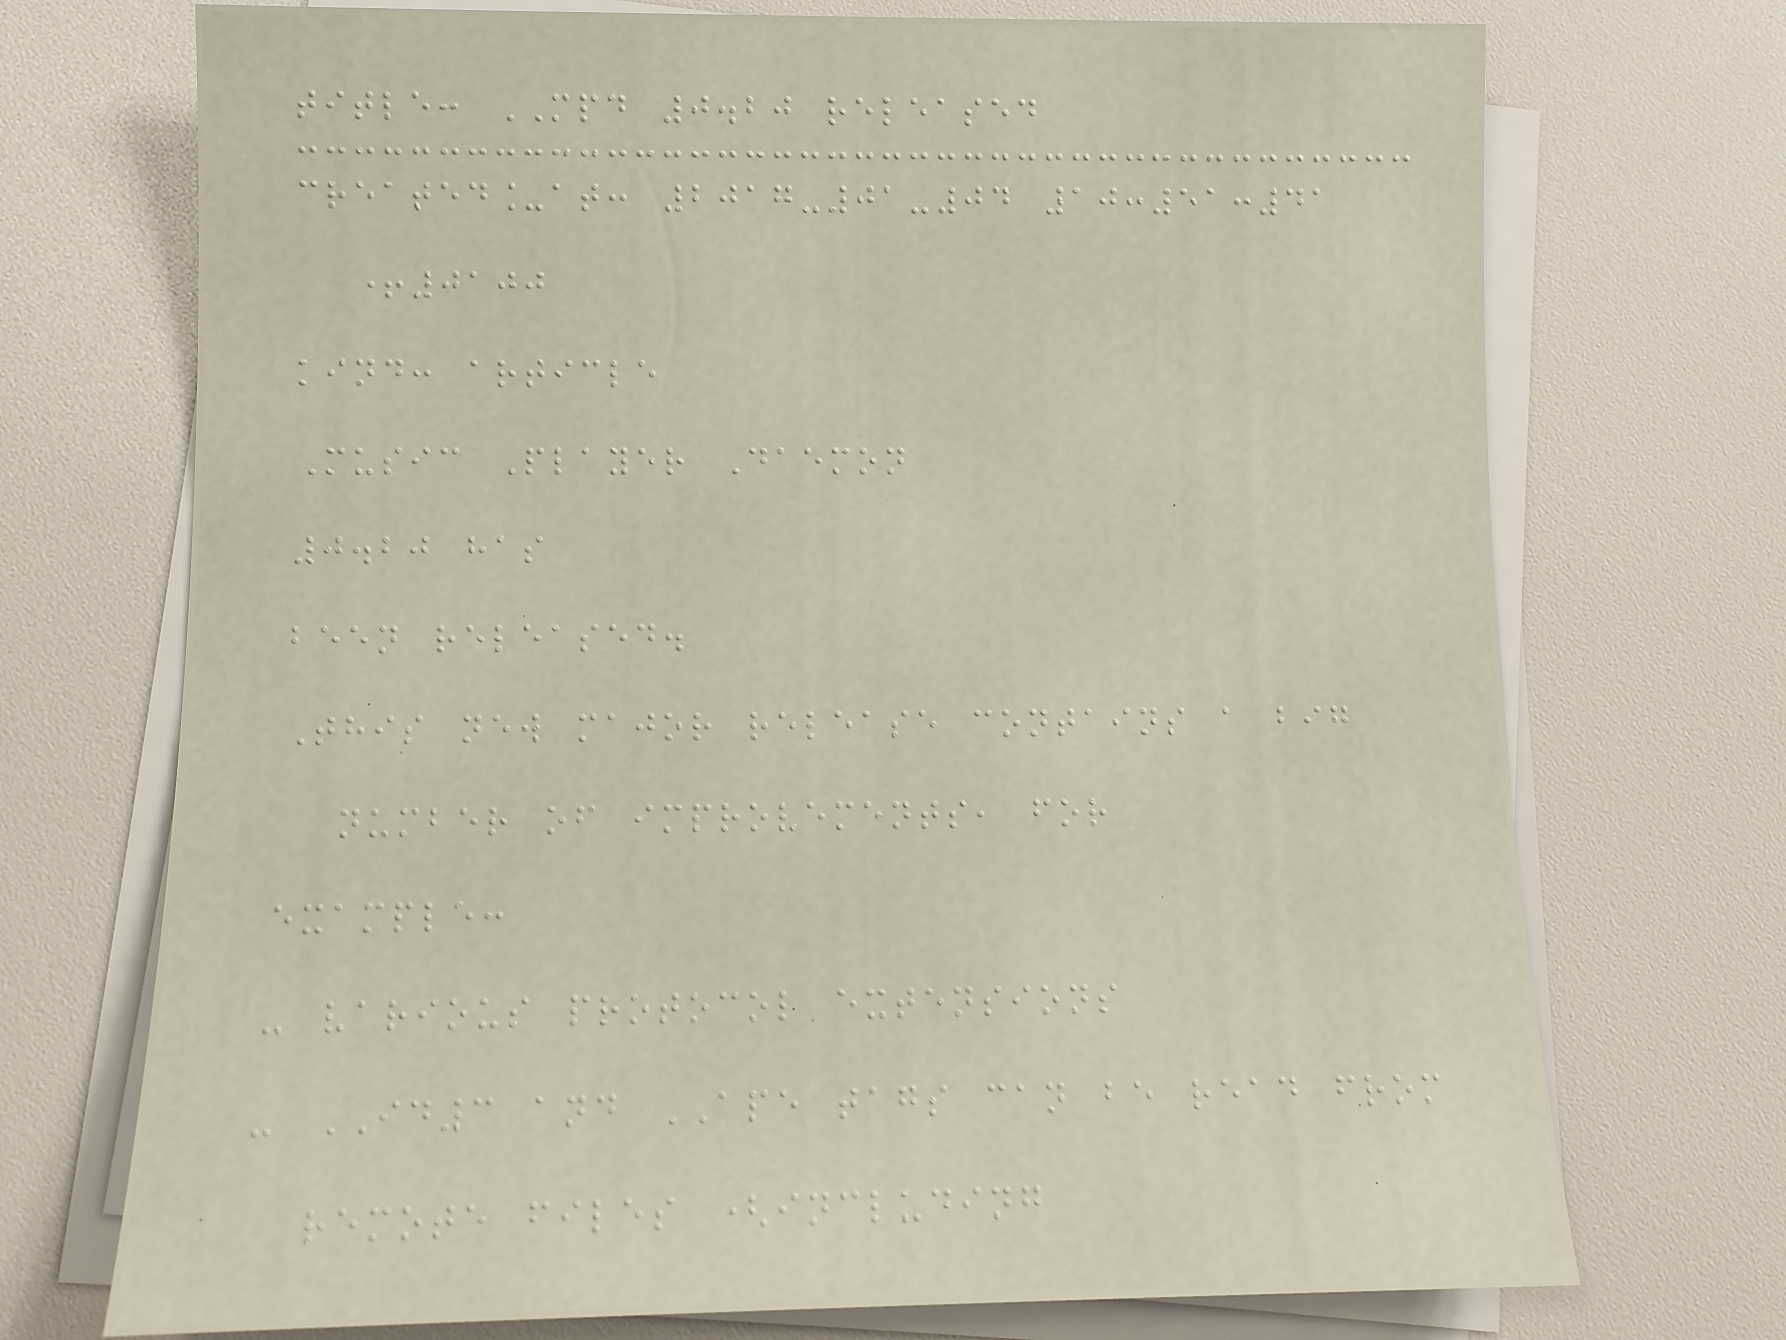title: MPD 0.20 released
created_at: 2017-01-04 10:51:41
+0100
kind: article
Music Player Daemon
0.20 has
been released.
This new major release contains a big
number of improvements, for
example:
- various protocol extensions
- ID3 and APE tags can be read from
remote files (including
